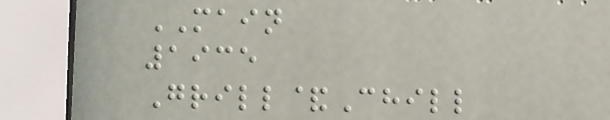MAIN
1935
Grill&Chill
